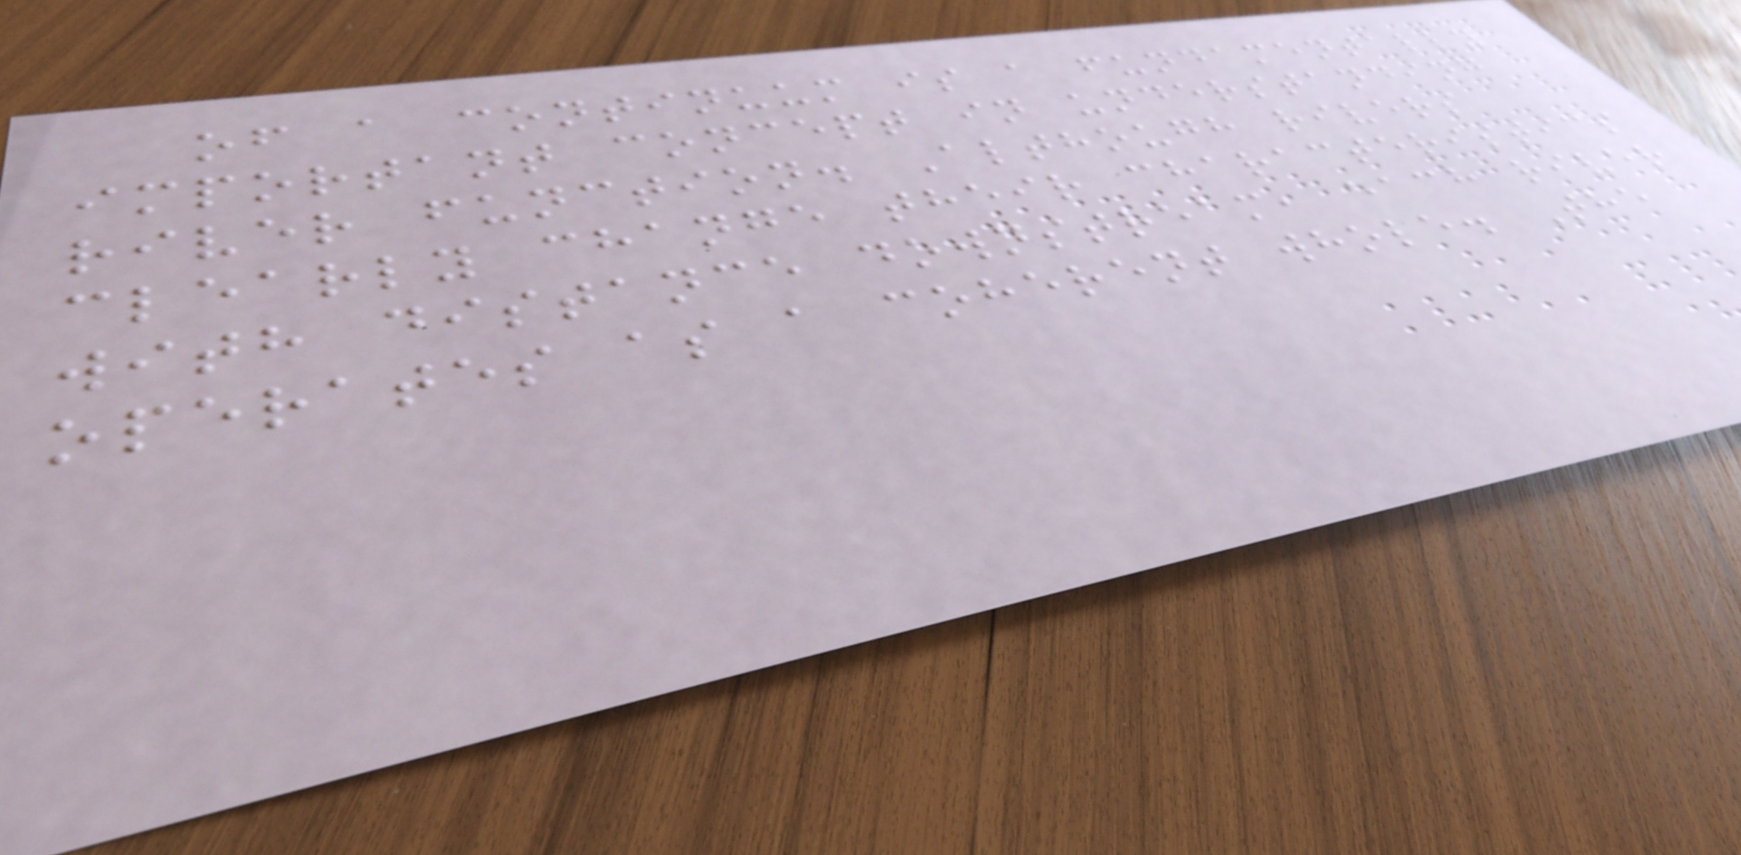of a continuum is a fundamentally
important concept in understanding
river function. Although rivers
clearly change their characteristics
with distance downstream, each river
operates as a coherent whole. The
